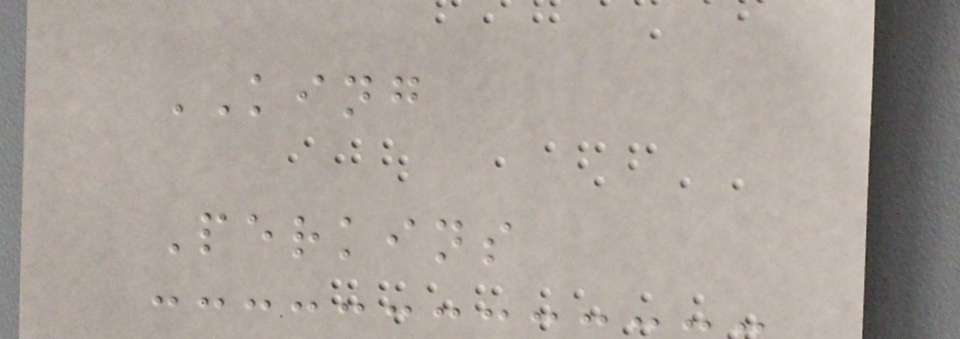KING
Perkins
